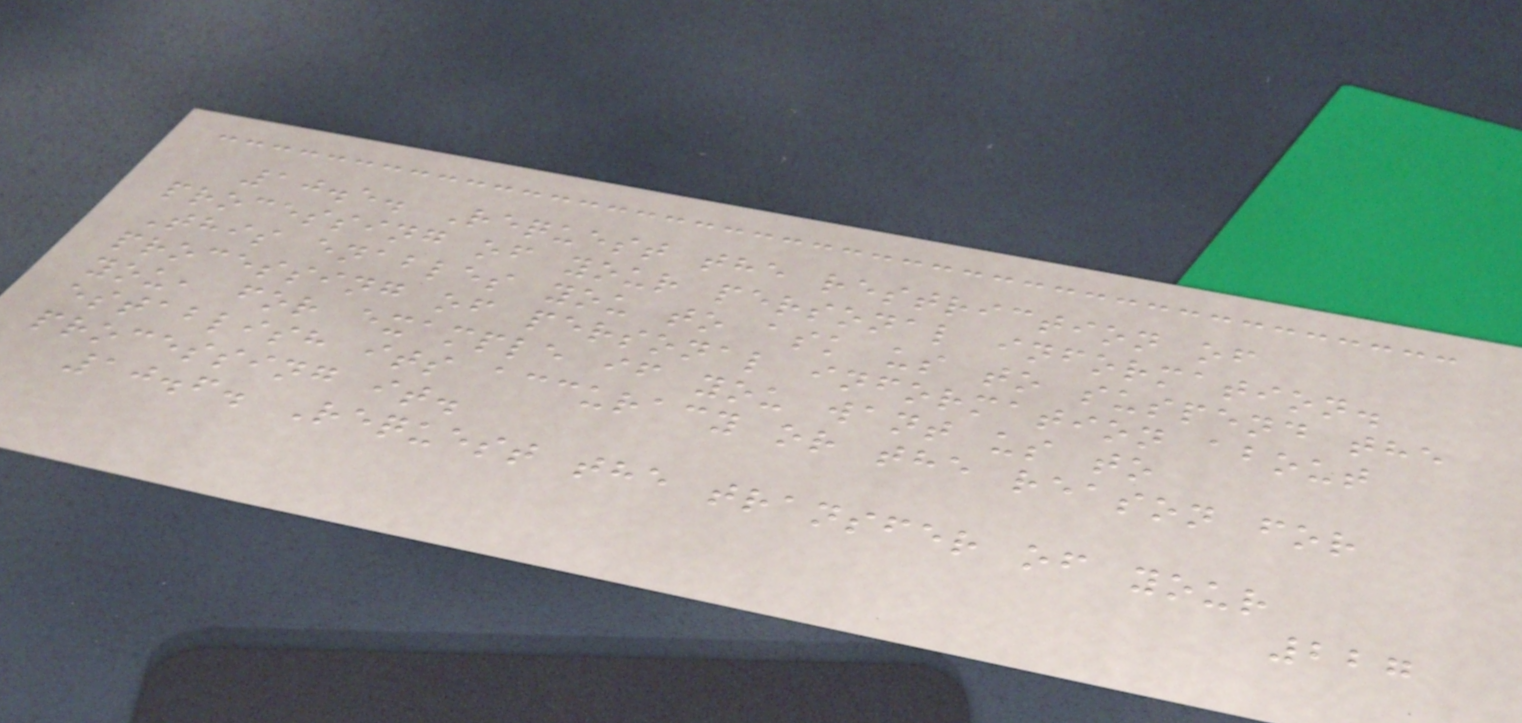10.5. Request the restriction of
processing of your personal information.
This enables you to ask us to suspend the
processing of personal information about
you, for example if you want us to
establish its accuracy or the reason for
processing it.
10.6. Request the transfer of your
227
